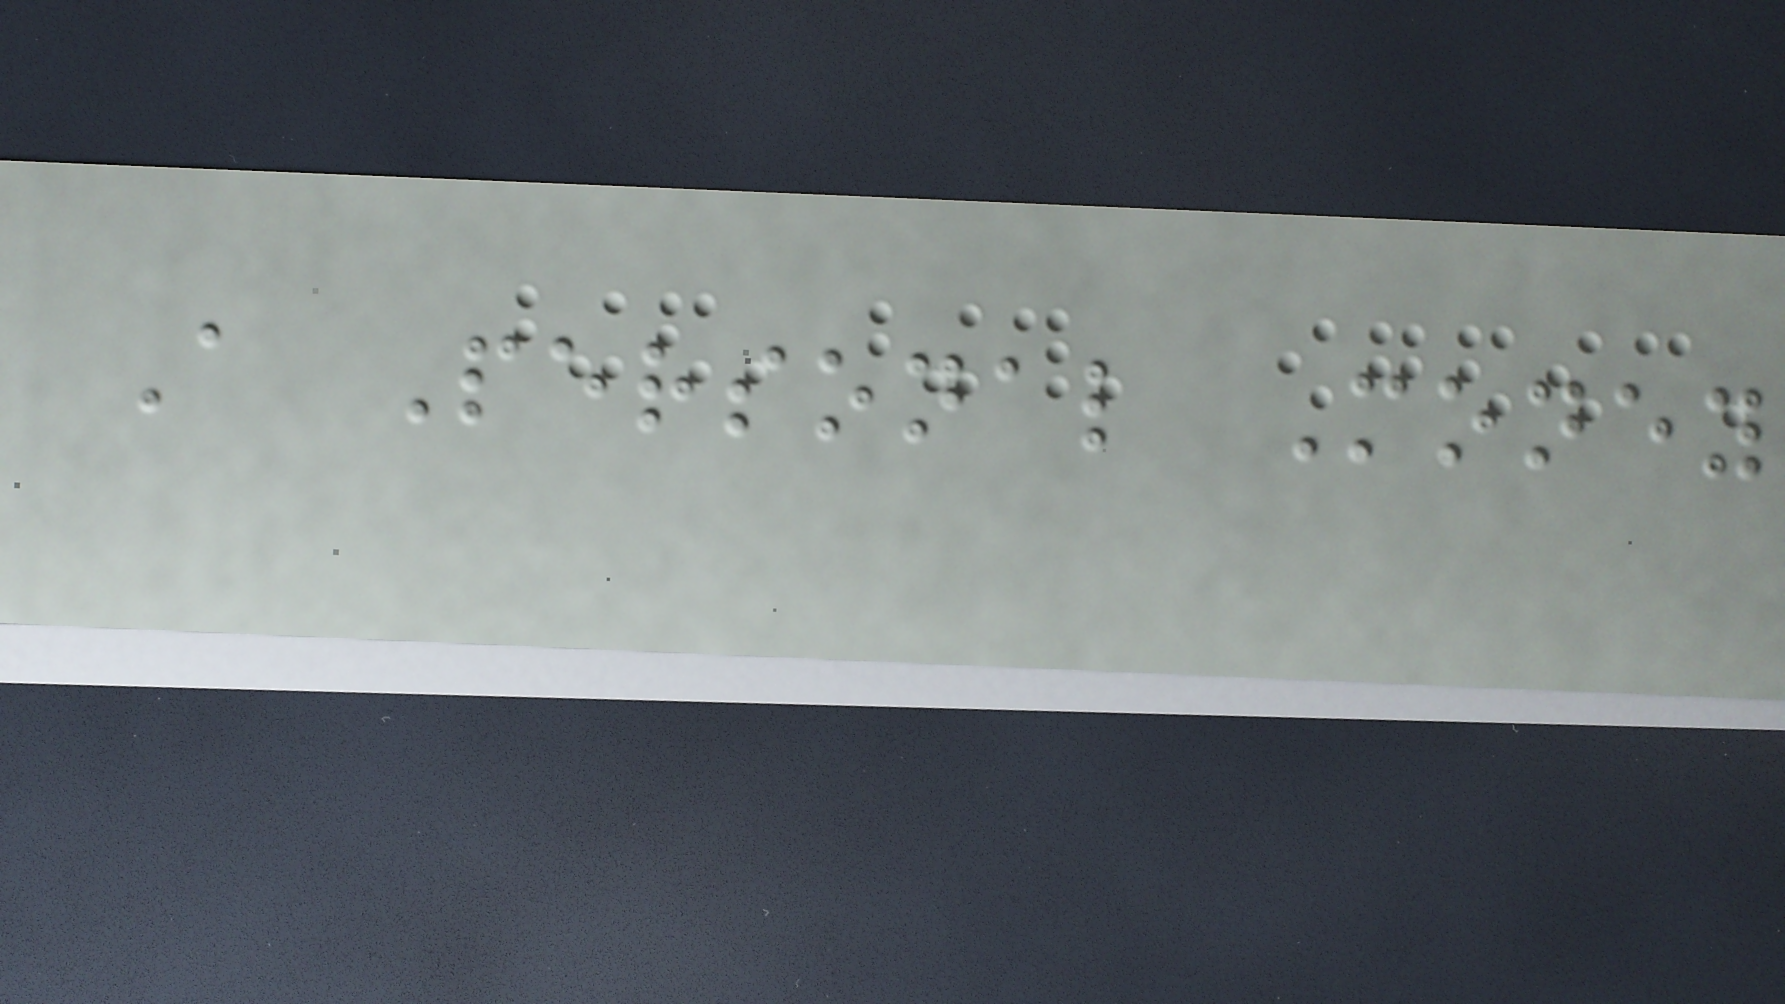A Personal Money
